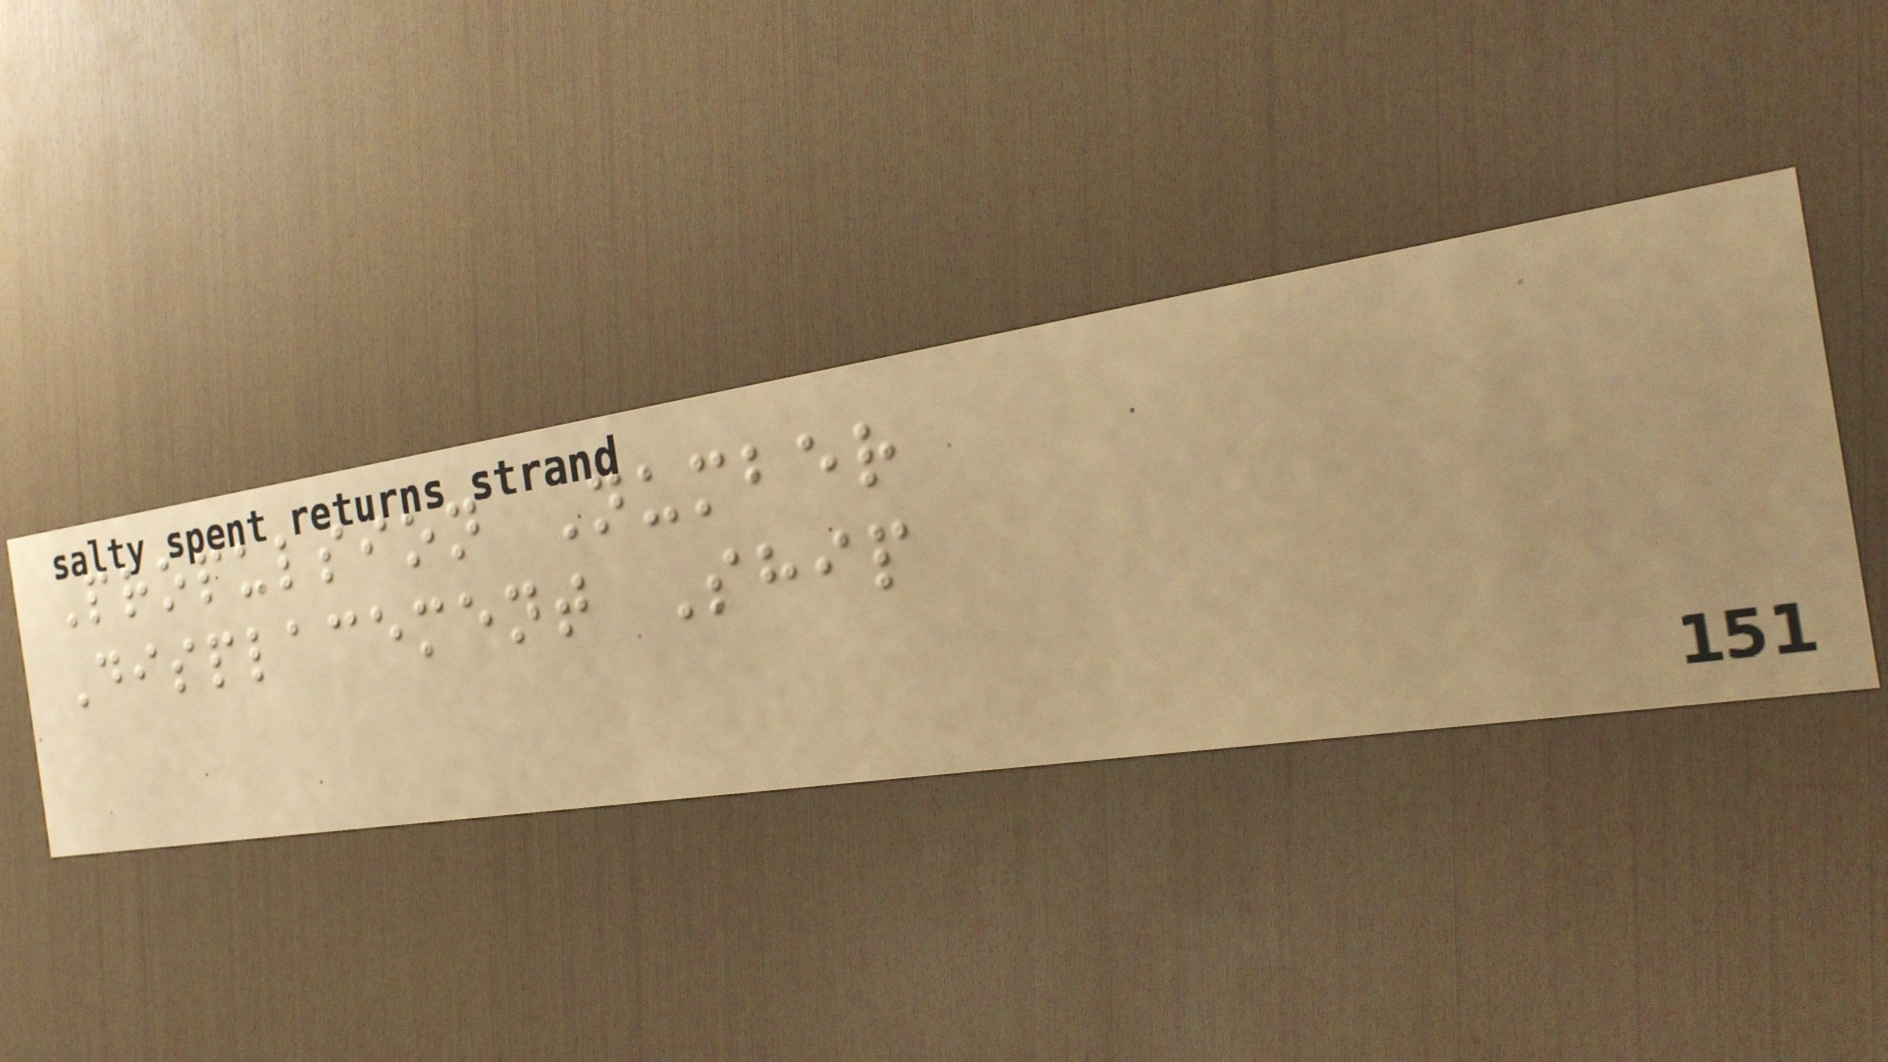Propulsion Number
Displacement Ship
